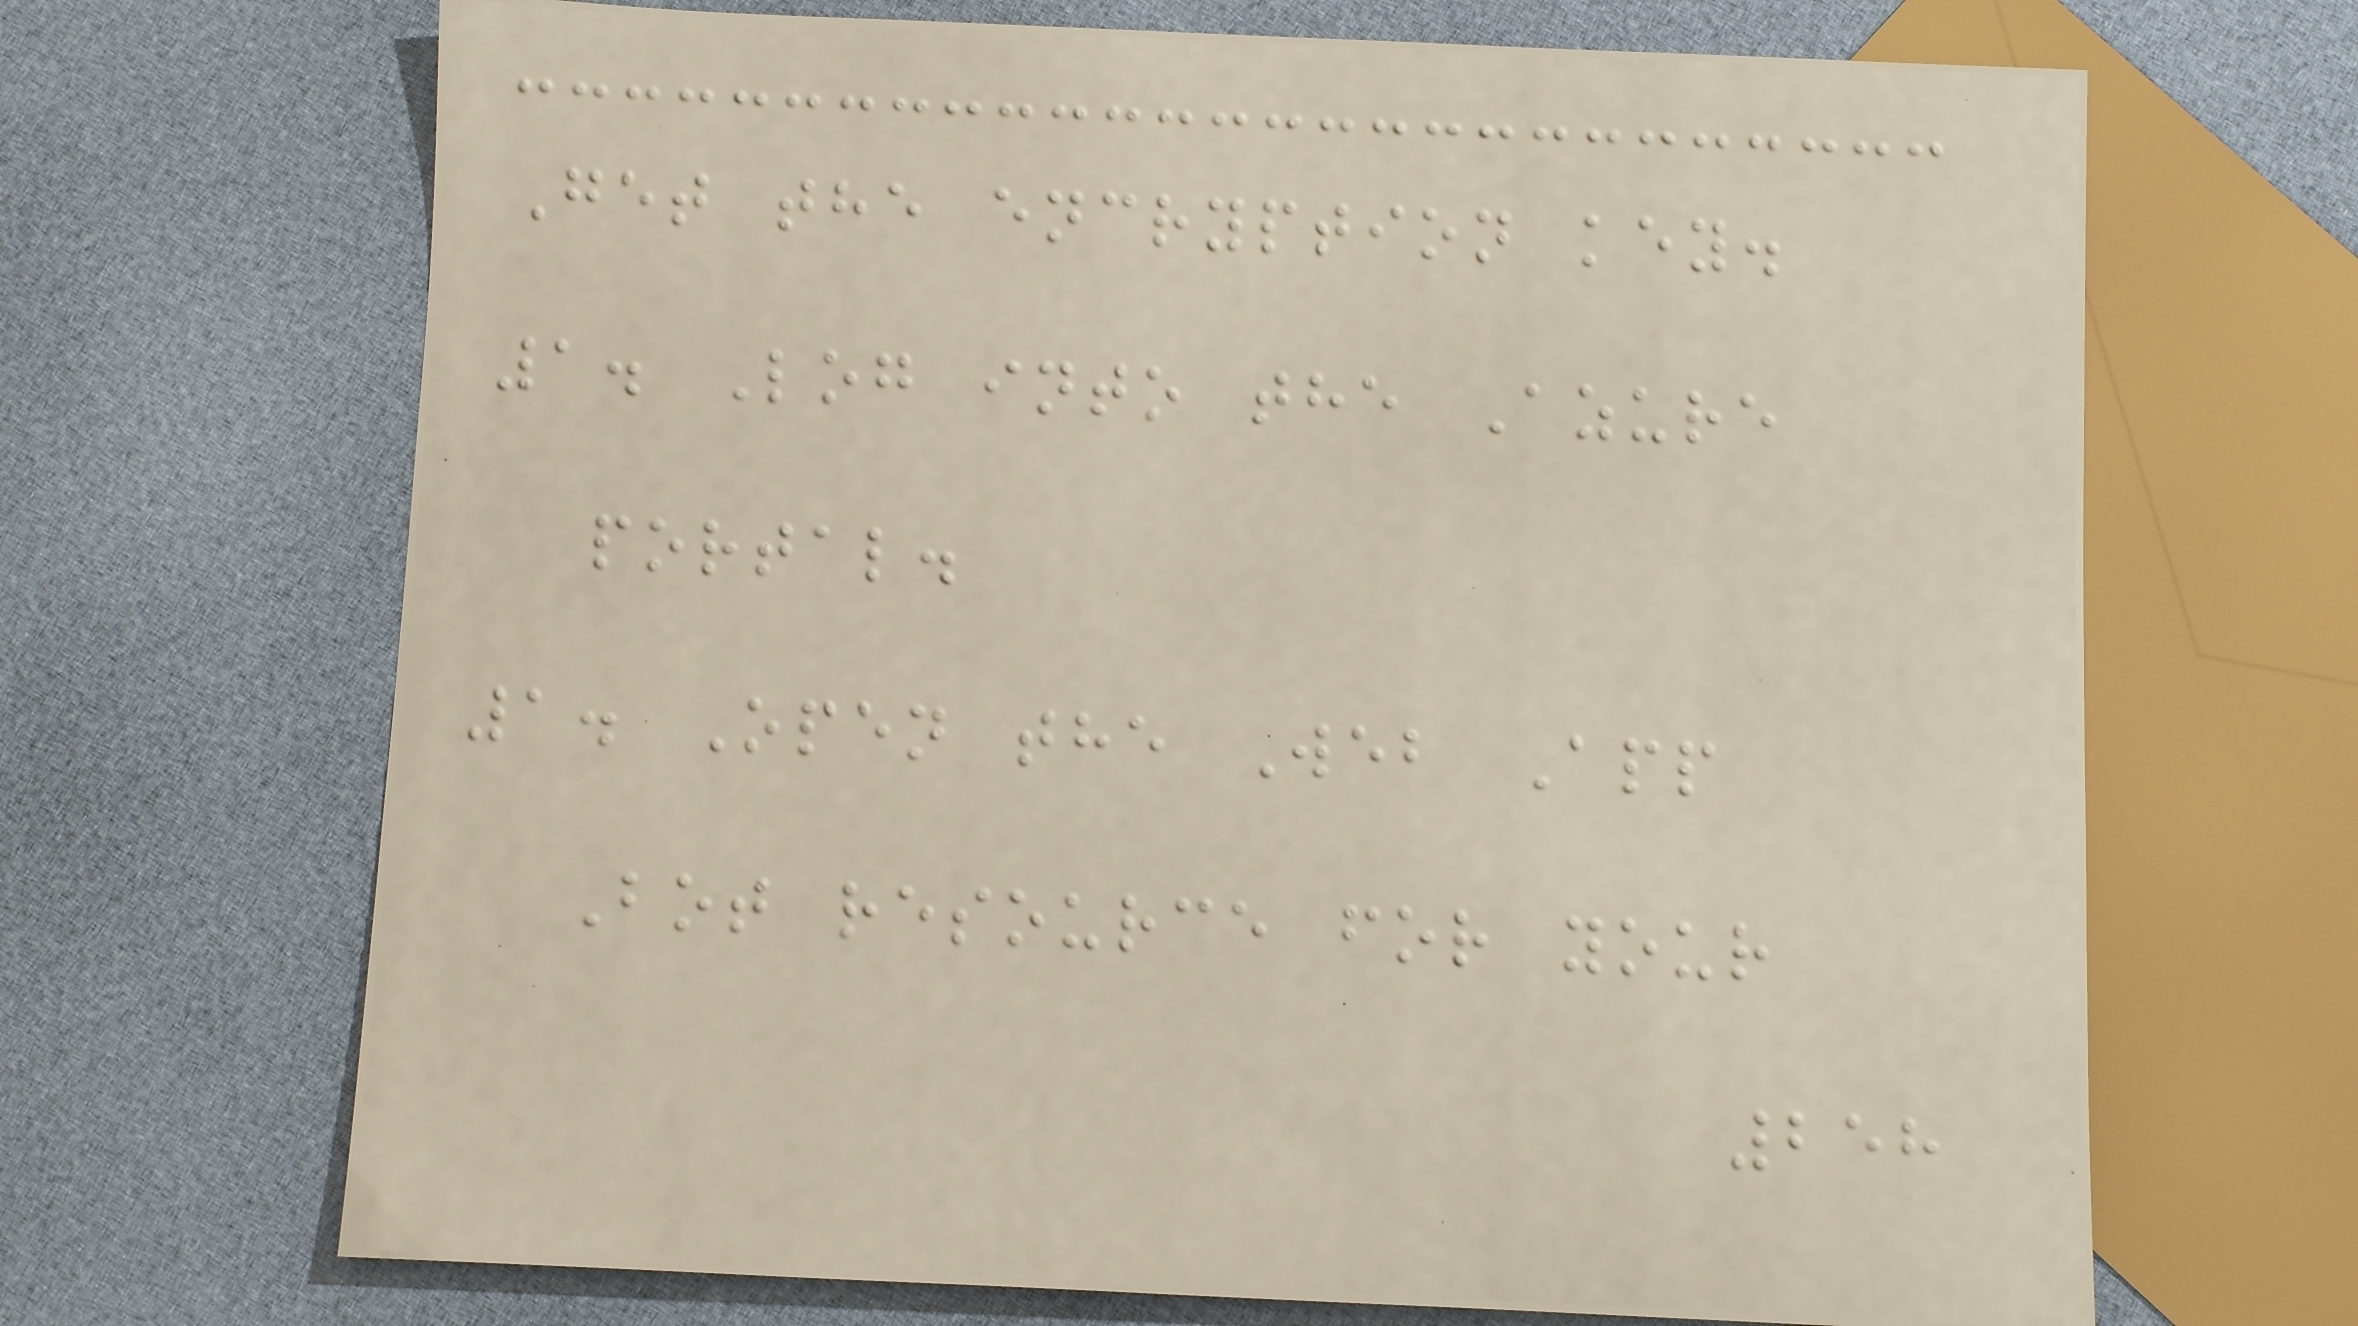Get the encryption key.
1. Log into the Azure
portal.
1. Open the Web App
Bot resource for your
258
